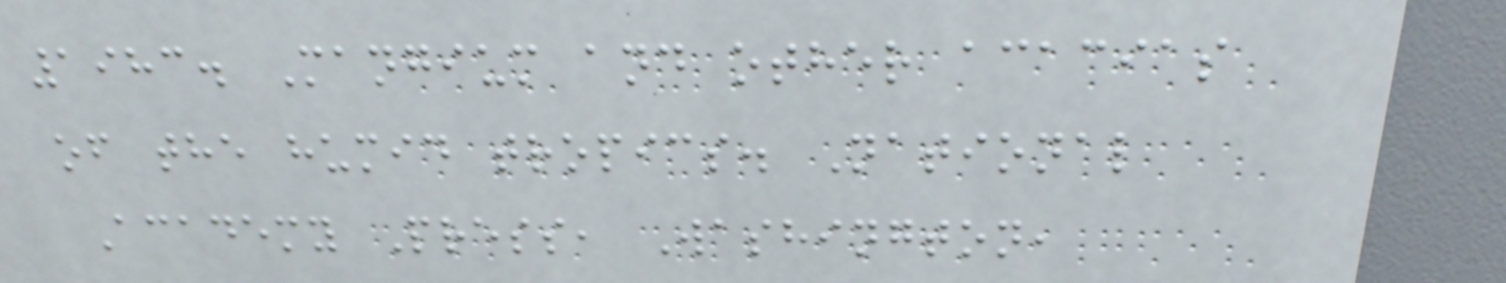1983. Mangium and other acacias
of the humid tropics. National
Academy Press, Washington,
